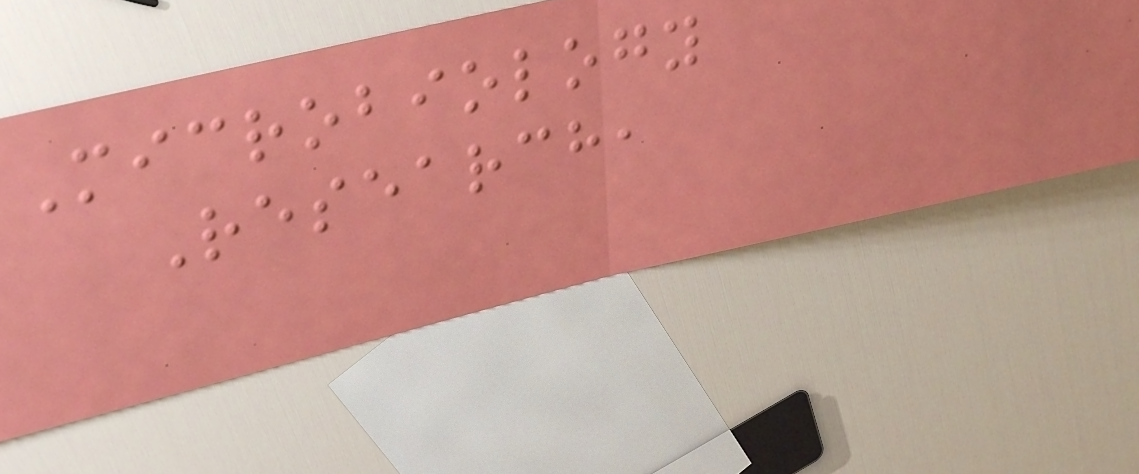Microbiology
Research,
